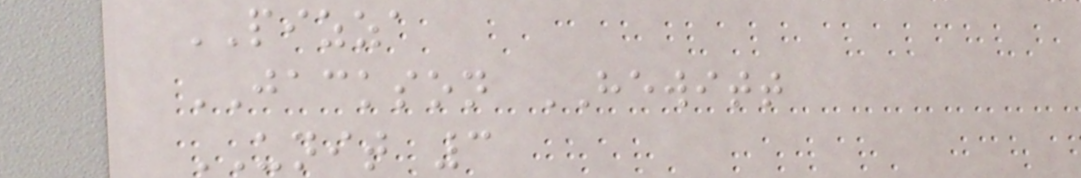PIZZA
JACKSON HEWITT
UNIT 3
